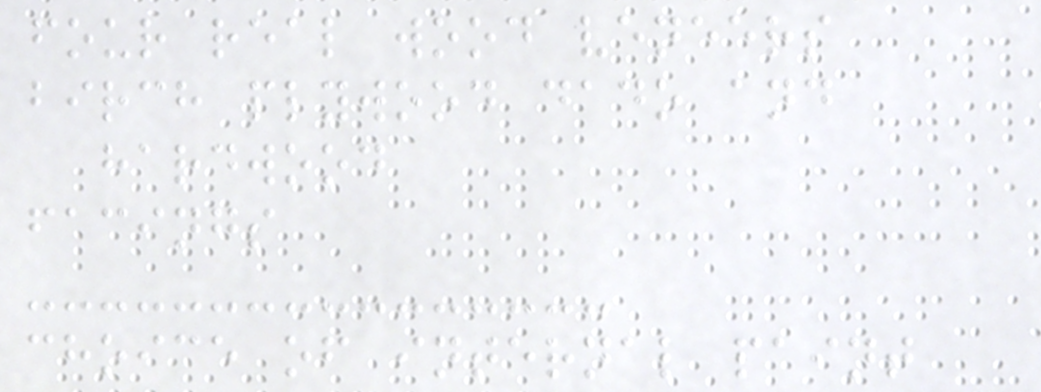four real wood veneers
birch plywood dado and
hardwood
facings
choice of internal paint
